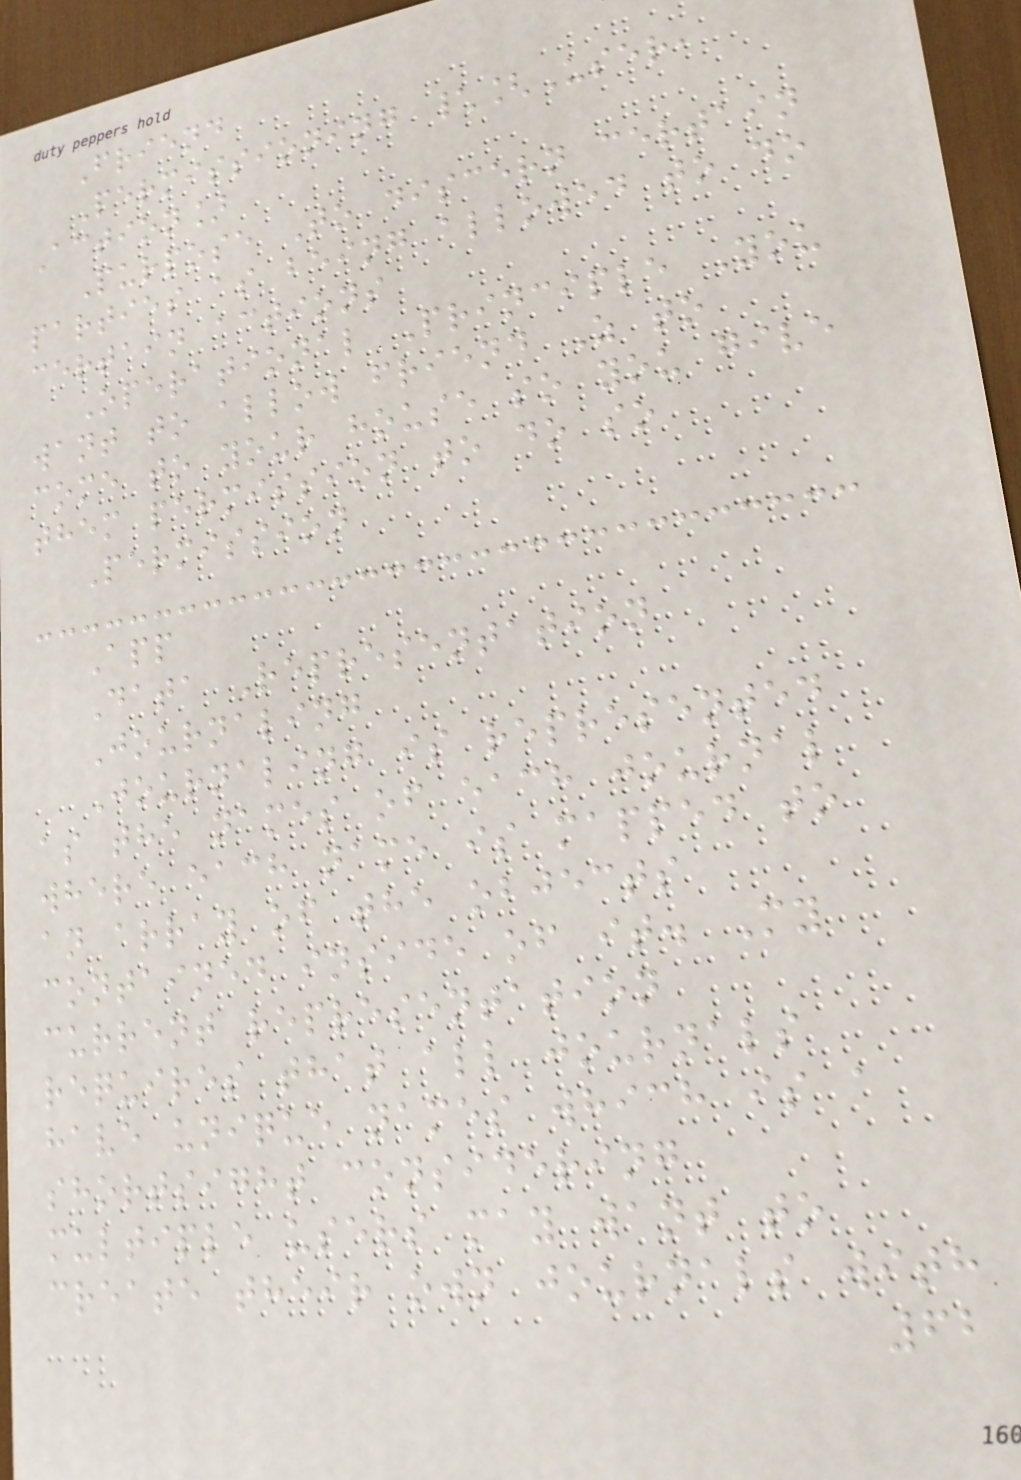Friend
Permissioning \[User,
Action]
Purpose To discern certain
parties as being allowed to do
certain actions
Operational Principle You
want to allow friend Z to
come to your house so you give
them permission to do so
Permission
App
Data Representation
Journaling
Journaling is represented
as the names of each journal
where each name is mapped to
an array of the objects
contained inside of it. My
current representation
requires that all journals
have unique names which is a
shortsight considering
multiple users may want to
create their own journals with
62
